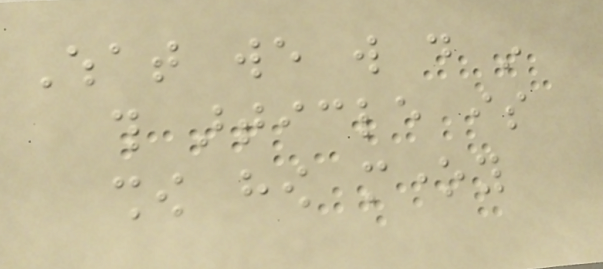What we will do in
this article is
show how money
